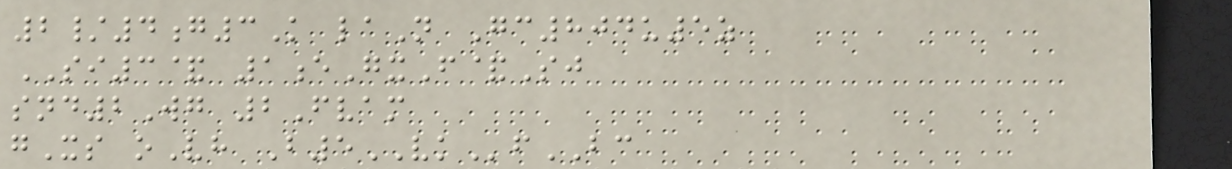2/4g3K laN Gc804u5z
SI3& 1eGxF&Sj
snd2Wg 2Fvam
gXs oVh B5VKfBC
